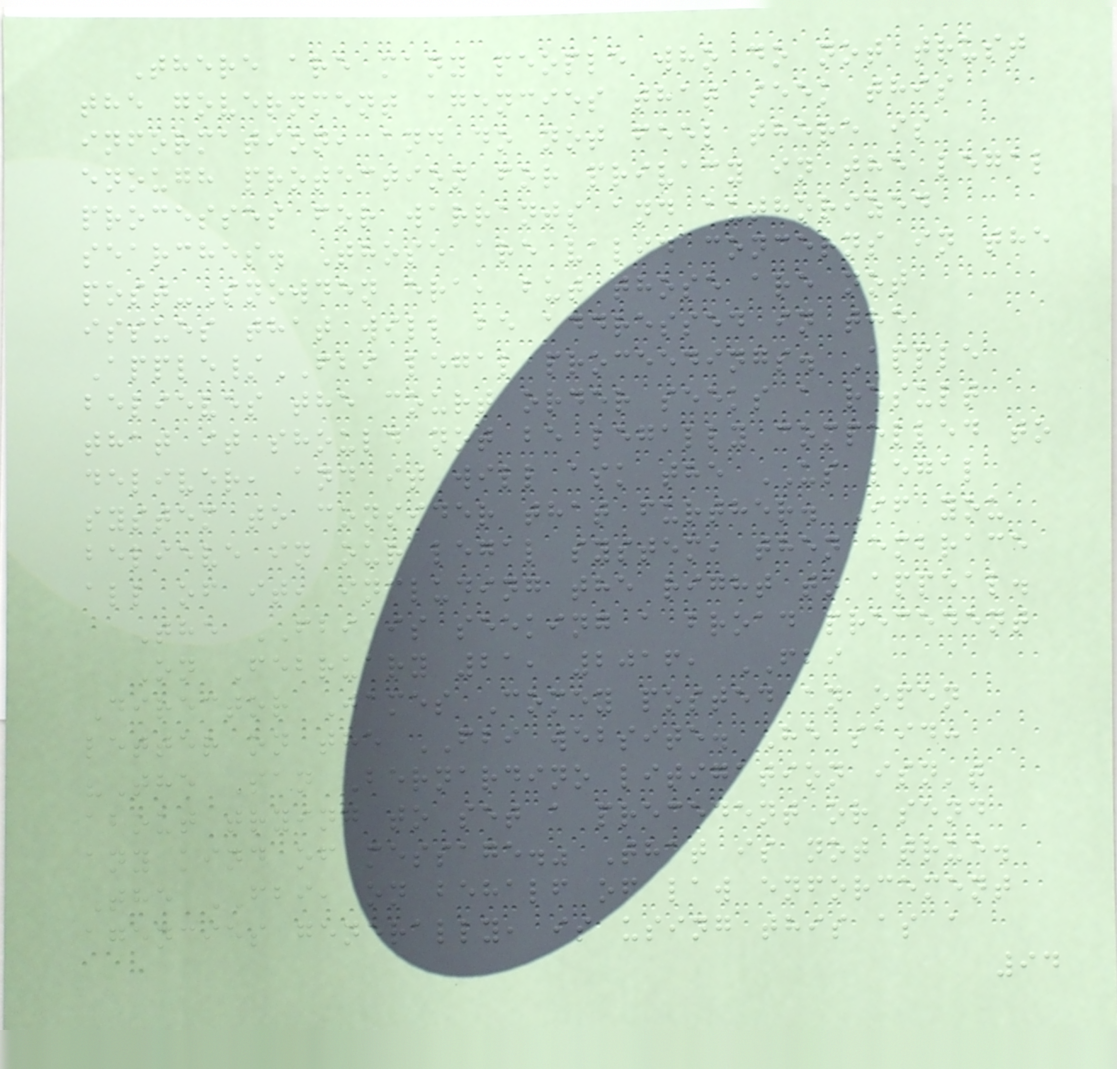There are many people who do not trust
the government agencies that seek this
information, and do not feel there is
enough protection for privacy in the legal
processes for warrants and authorized
searches. Those are valid concerns in the
post-Snowden era, but those are not
issues that will be addressed in the
Apple/FBI legal proceedings. Apple
believes the court order seeks a result
that it should not be legally compelled to
deliver, and it will ask the US legal
system to consider that further. If you
believe in our legal system, then embrace
all of it, including the right to appeal.
The FBI is seeking a broad precedent
On February 21, 2016, FBI
Director James Comey posted an open
letter on the FBI website. He said:
"The San Bernardino litigation isn't
about trying to set a precedent or send
any kind of message." That is not true.
The FBI, on behalf of law enforcement
agencies generally, is using this as a
94
